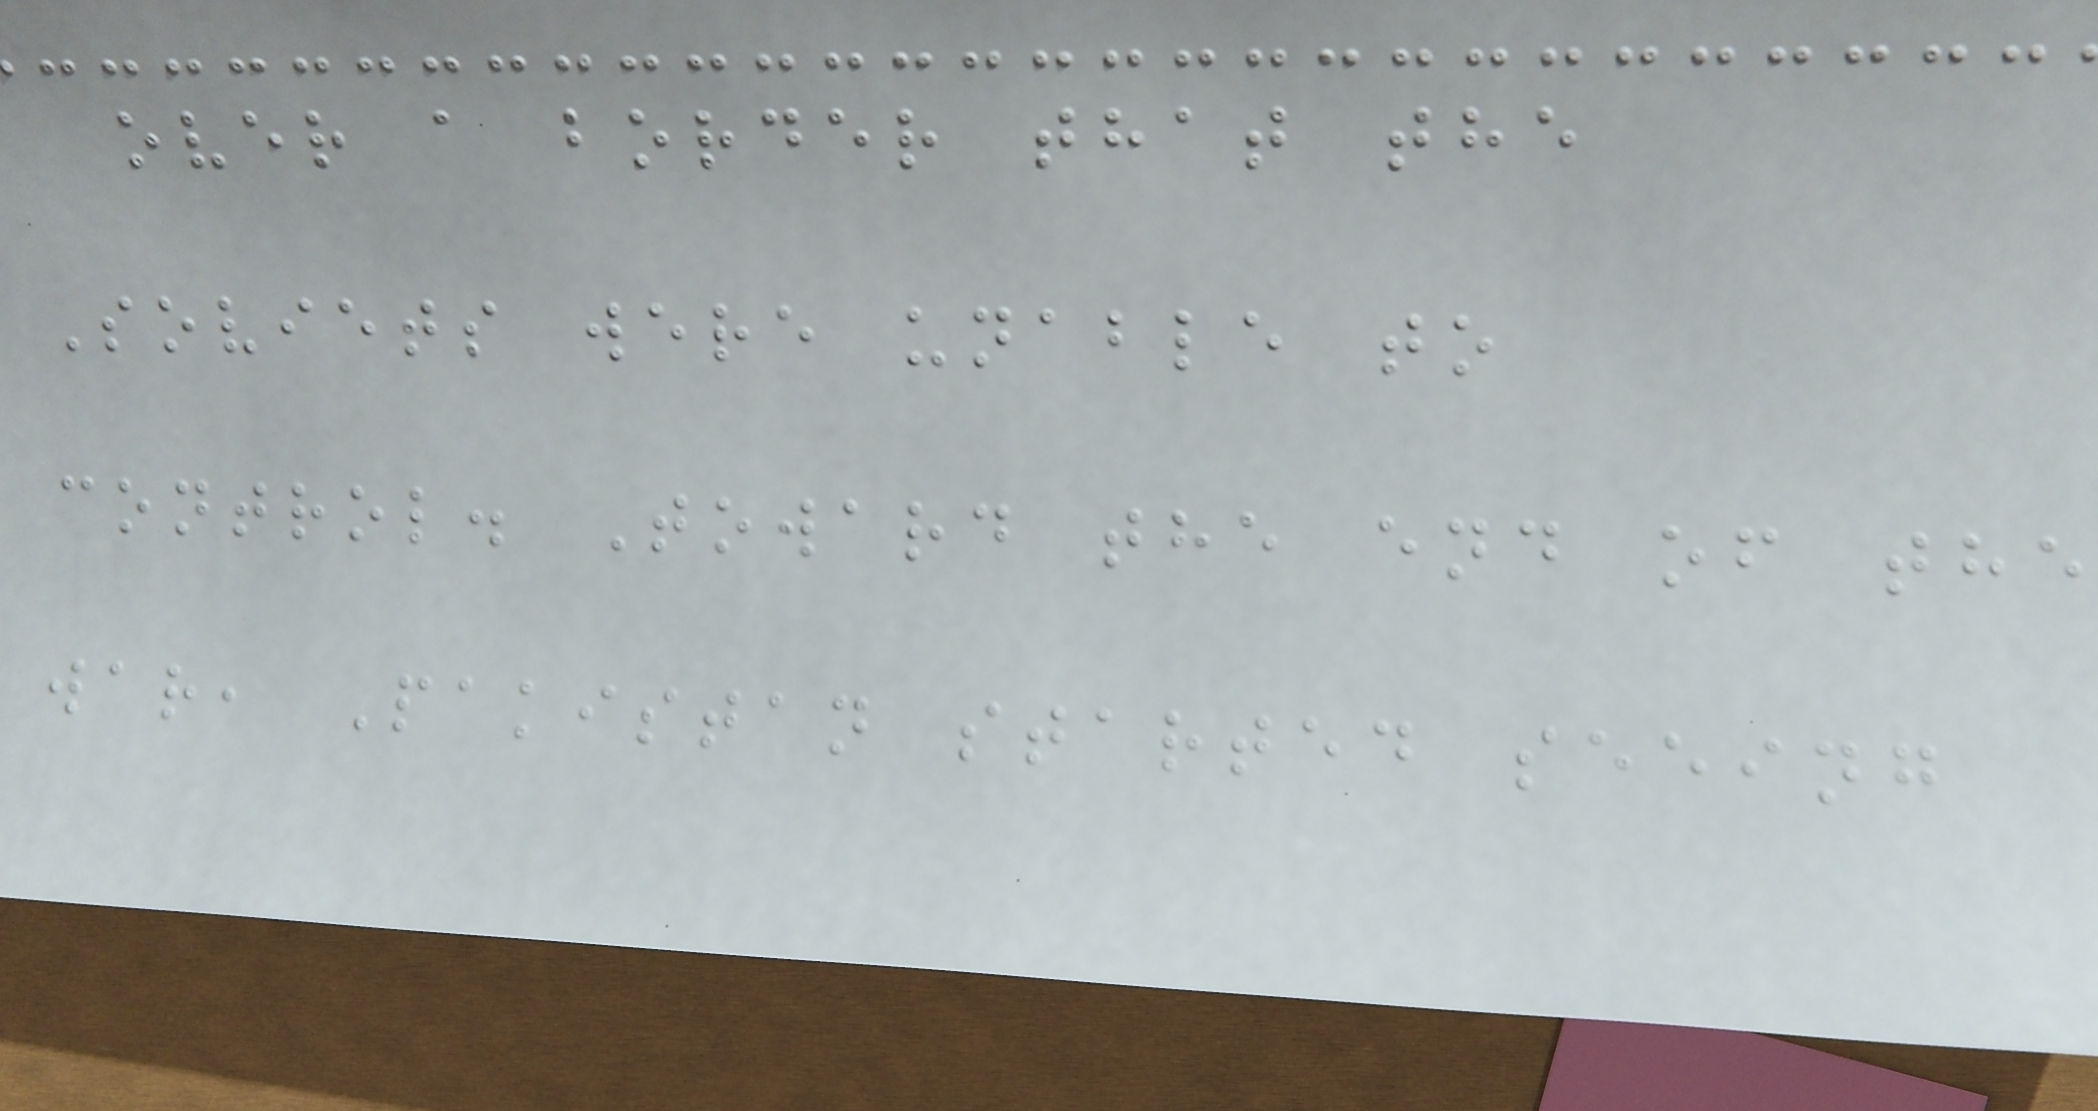over a border that the
Soviets were unable to
control. Toward the end of the
war, Pakistan started seeing
